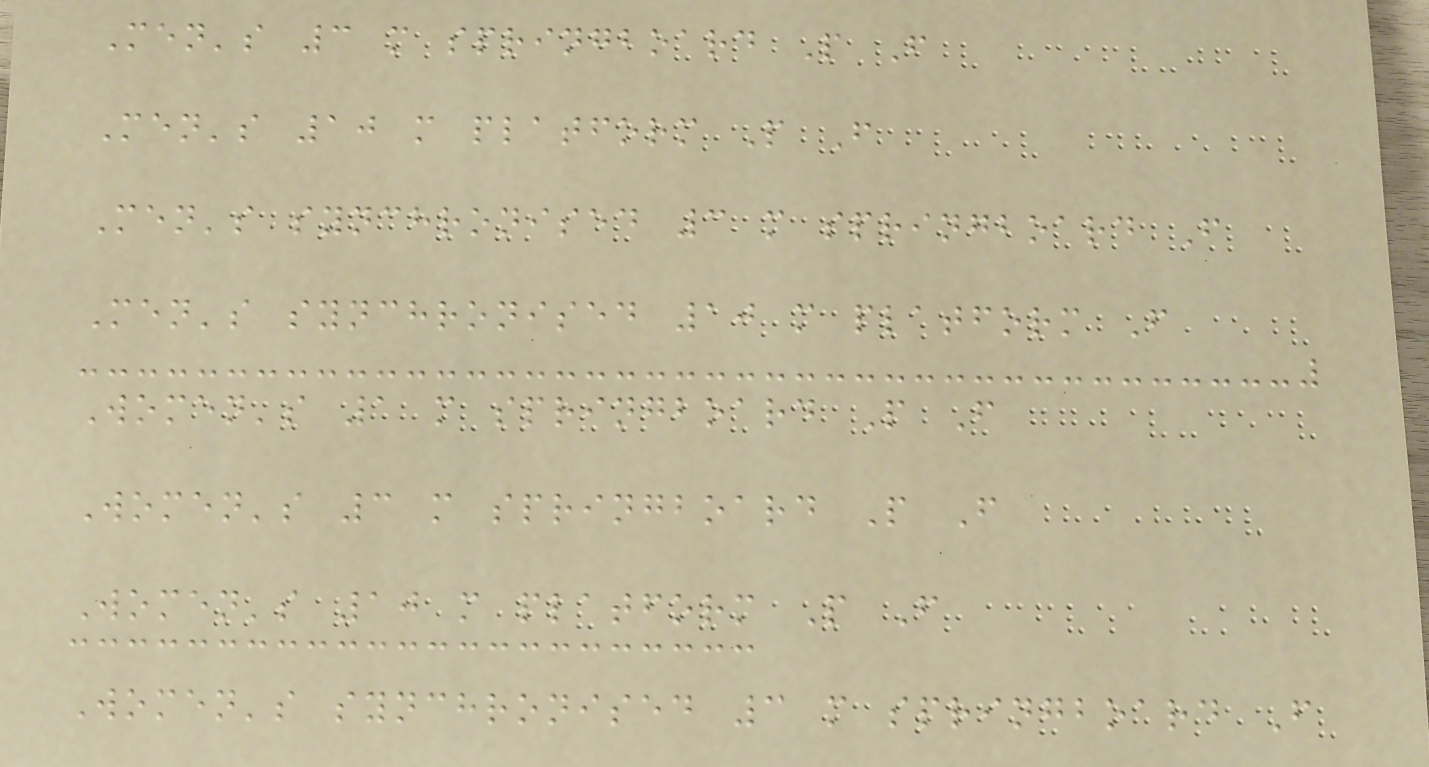Men's 3 m springboard P F
Men's 10 m platform P F
Men's synchronised 3 m springboard F
Men's synchronised 10 m platform F
Women's 1 m springboard P F
Women's 3 m springboard P F
Women's 10 m platform P F
Women's synchronised 3 m springboard F
